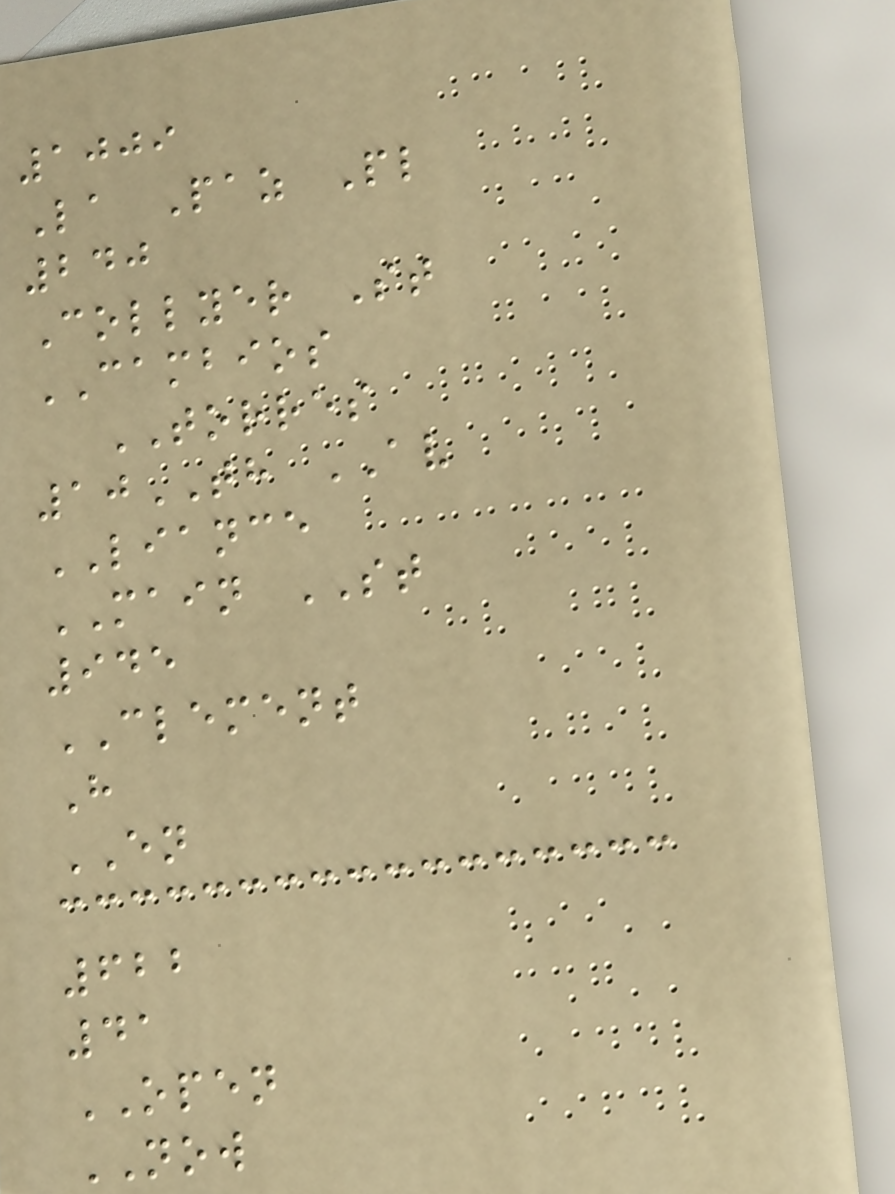1009
La Paz Pl
240
Collyer St
CAMBIOS
TORRES
10TH AV
LIANCE
MAIN ST
945
CLEMENT
H
EN
622
41
OPEN
NOW
